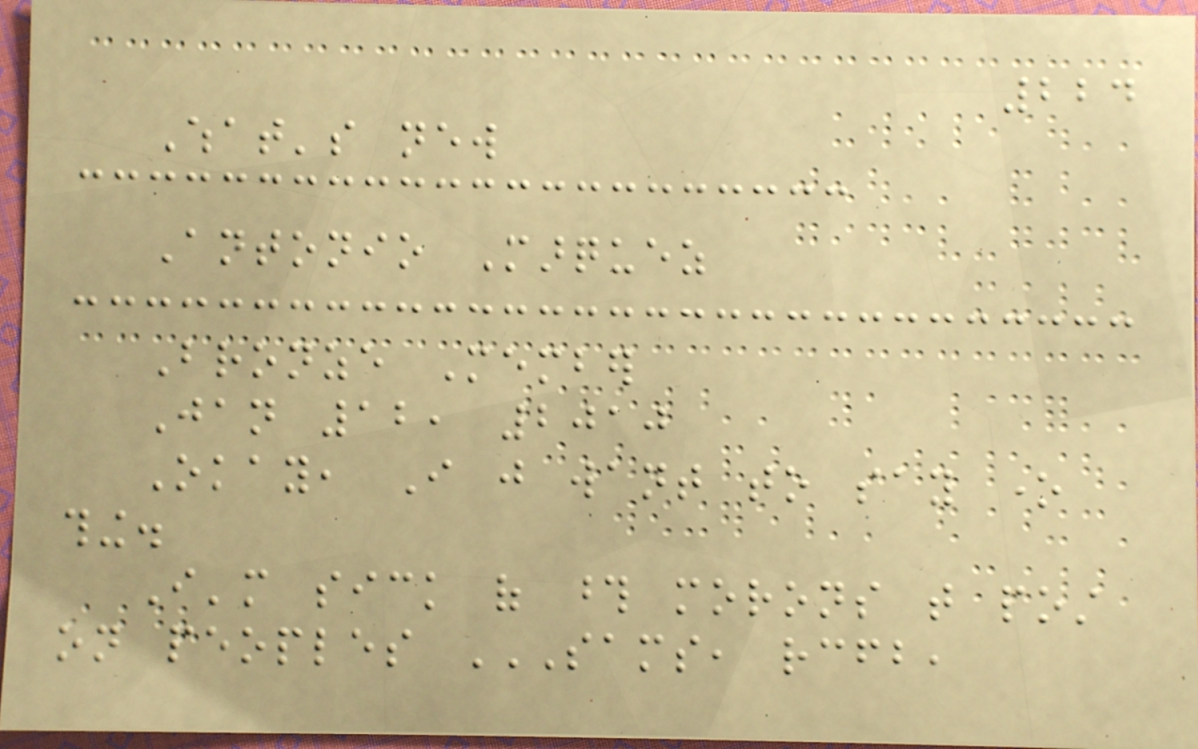224
What's new
Antonio Marquez
Bronze Member
Jan 12, 2010
Okay, I just want to say one
thing.
I'm sick of those morons that post
on peoples SAMS, RCFB,
